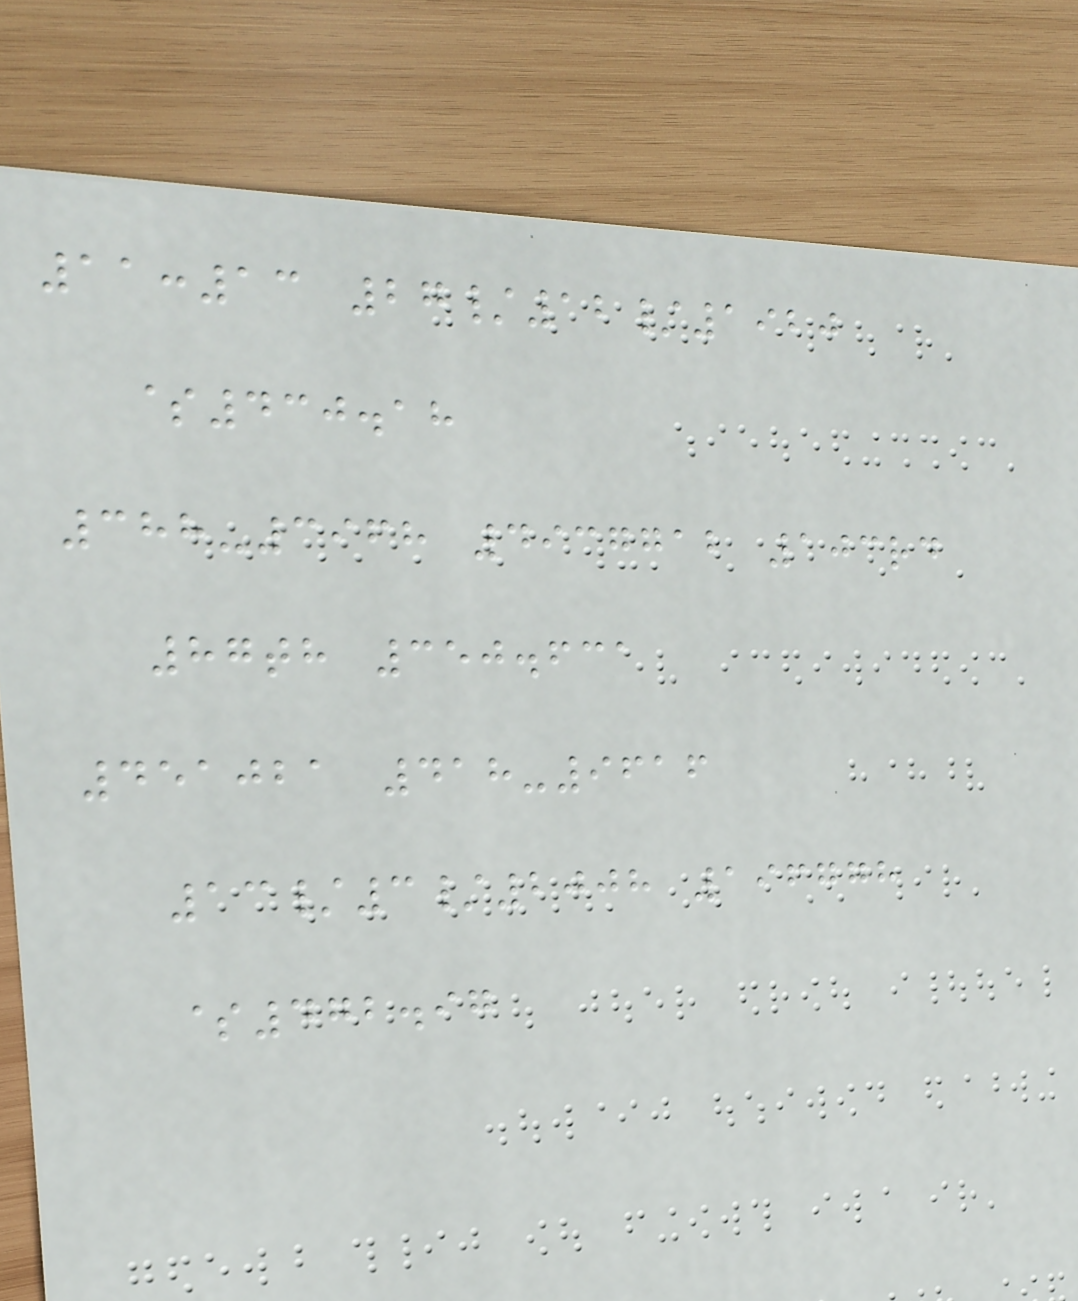11:13 27/12/1920
$430.18
388-3968 4937712 103rd
87th 350.631
451021 418-9616
13/3/2008 196778
$472.97
